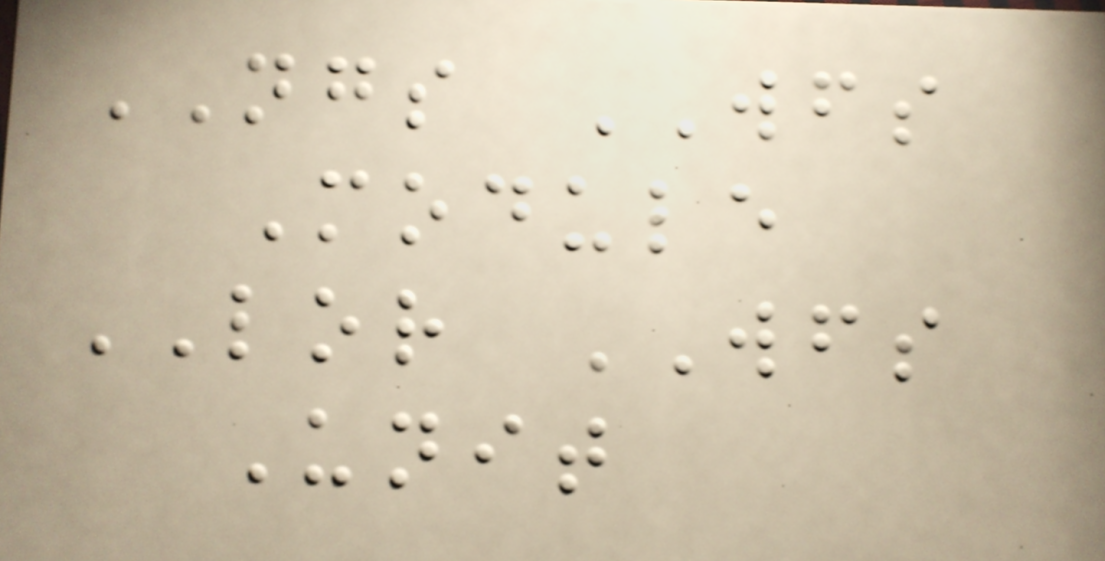NGS WFS
Module
LOR WFS
Unit
